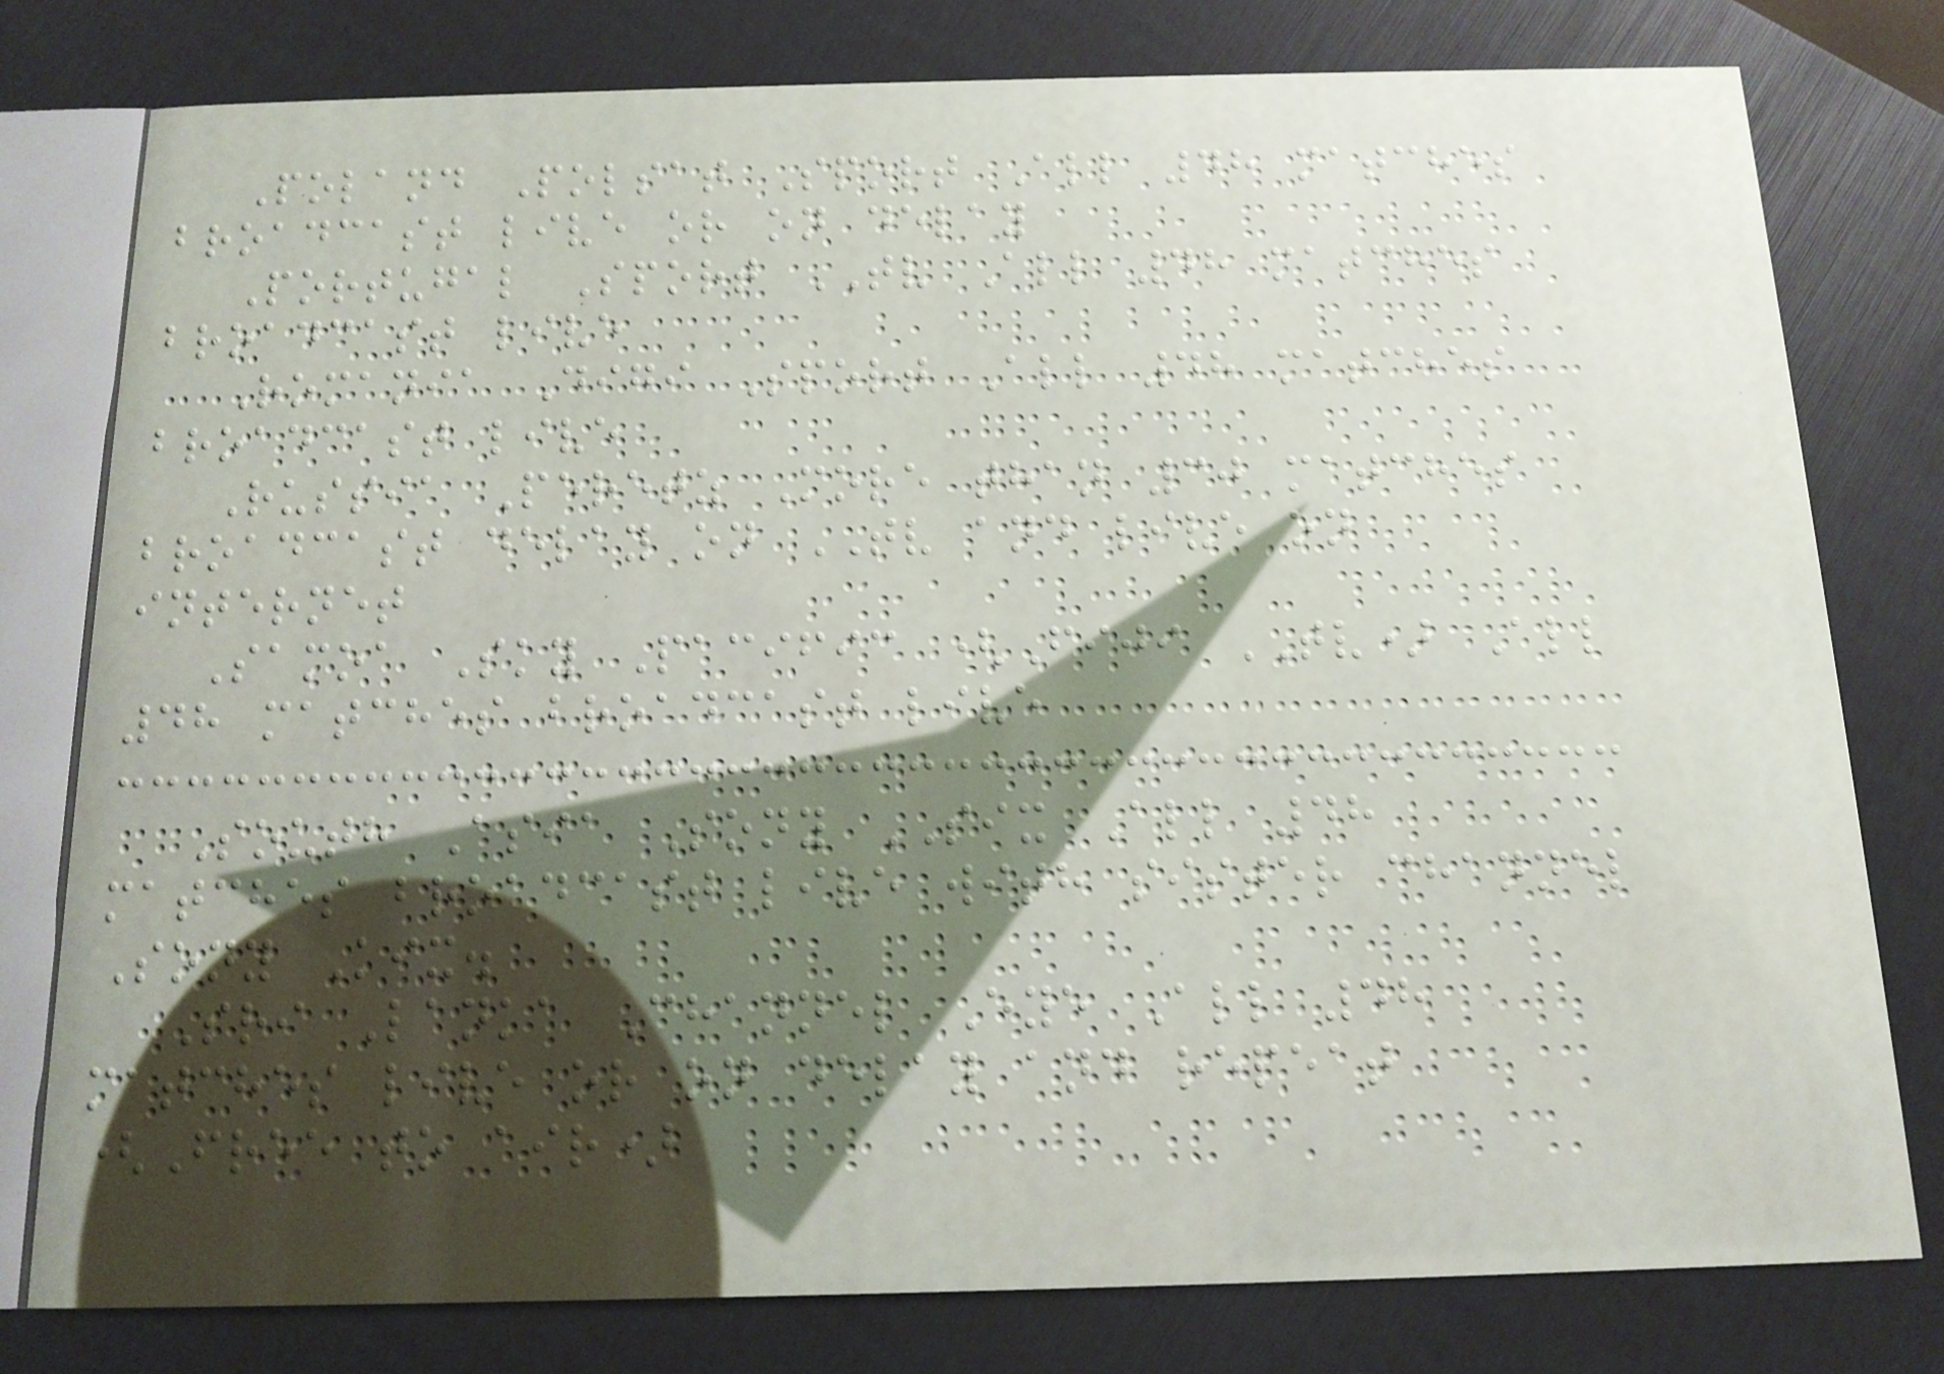Poland Polsat Sport All 48 matches
broadcast live or on delay
Portugal Sport TV All 48 matches
broadcast live
Romania Digi Sport All 48 matches
broadcast live
Russia Peretz More than 30 matches
broadcast delay on TV and live on
internet
Samoa Sky Pacific (Fiji TV) All
48 matches broadcast live
South Asia Sony SIX All 48
matches broadcast live with sister channel
Sony Kix.
Sri Lanka Channel Eye All 48
matches live or on delay and repeat
(Free to air)
